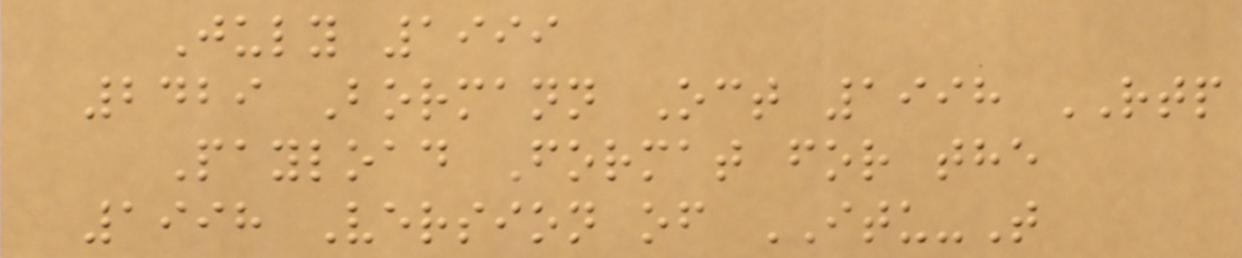July 1999
2429 Bormann Oct 1998 RTP
Payload Format for the
1998 Version of ITU-T
